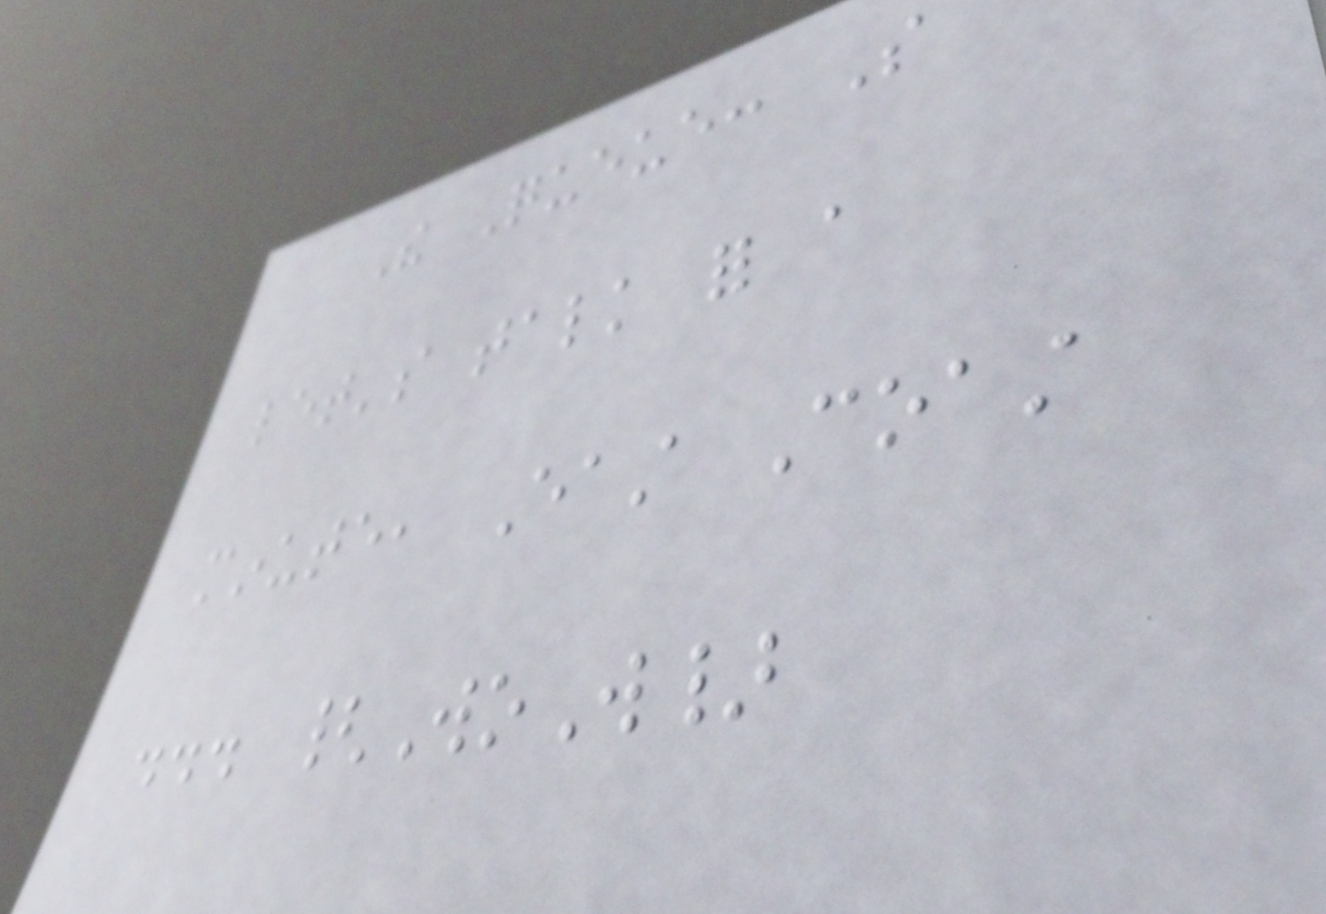The Queue: So
let's talk for a
minute, East Coast
... {WoW}
